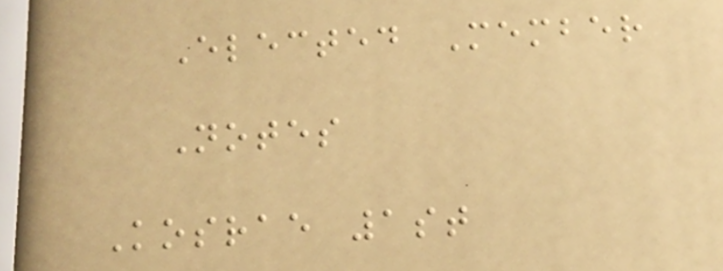Elected Member
Notes
Kosrae 1st
